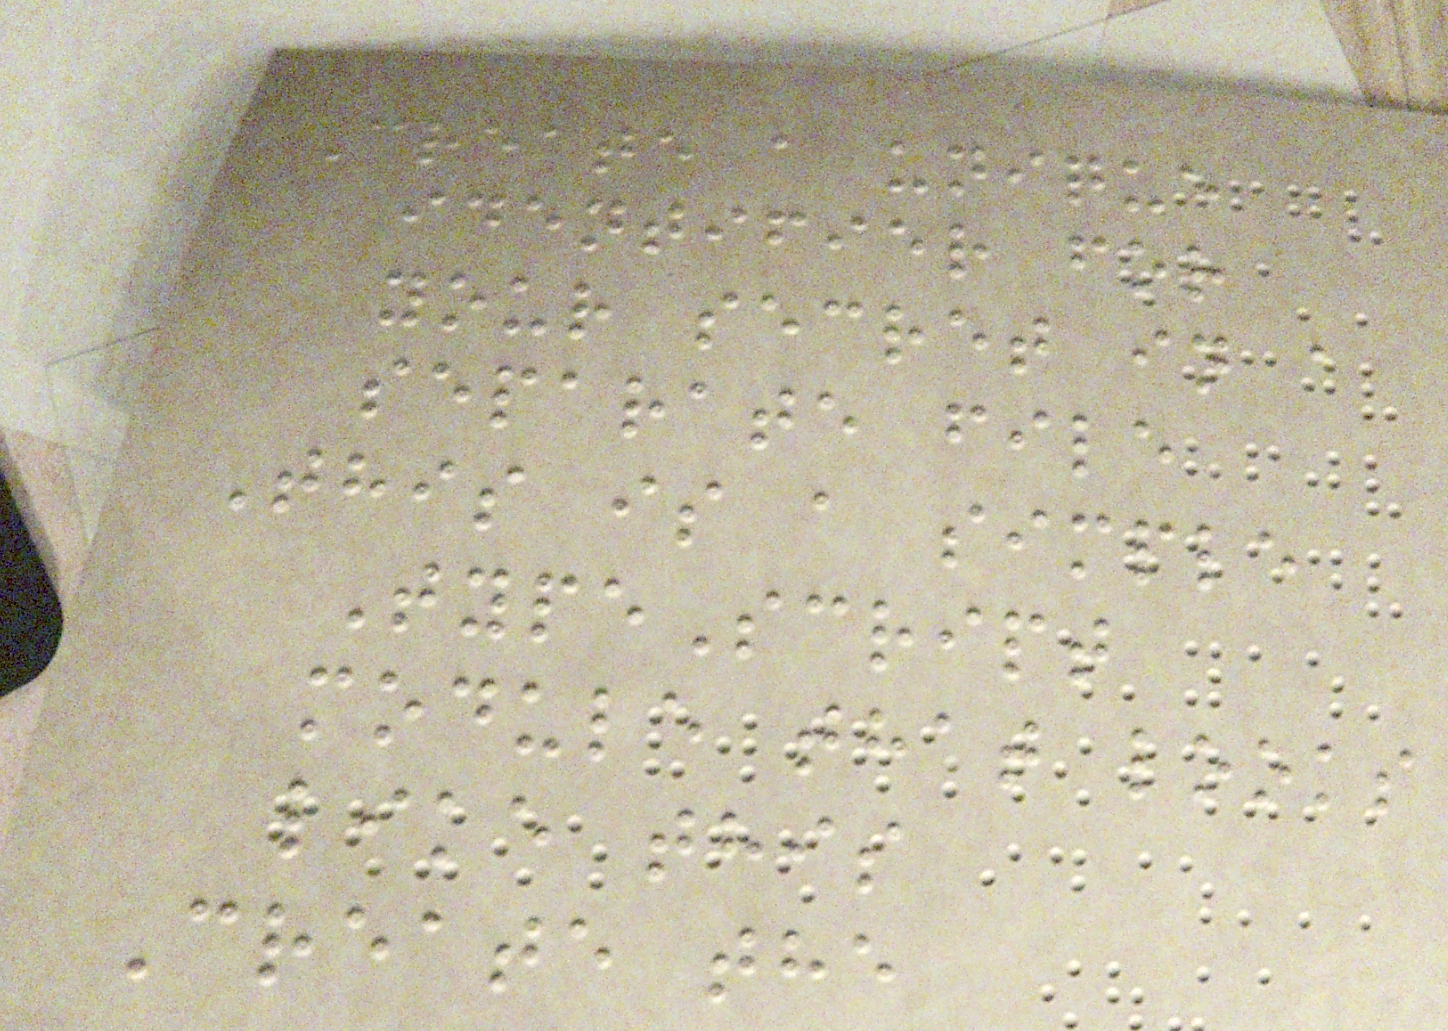Create a unique
identifier for
your secret in a
separate file
This is a simple
TypeScript
module that looks
like this
Create the
